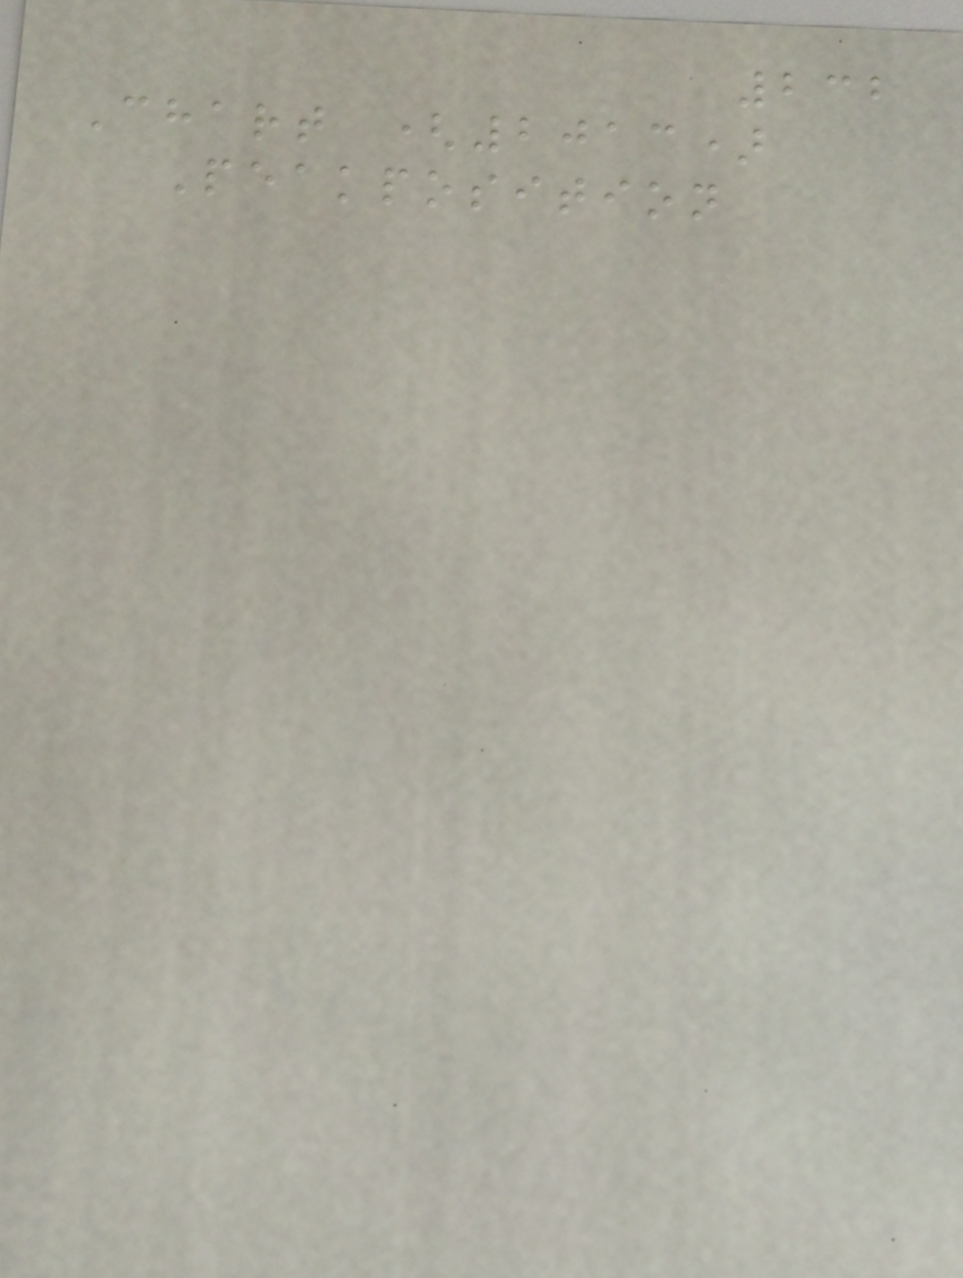232
Chart (2013)
Peakposition
